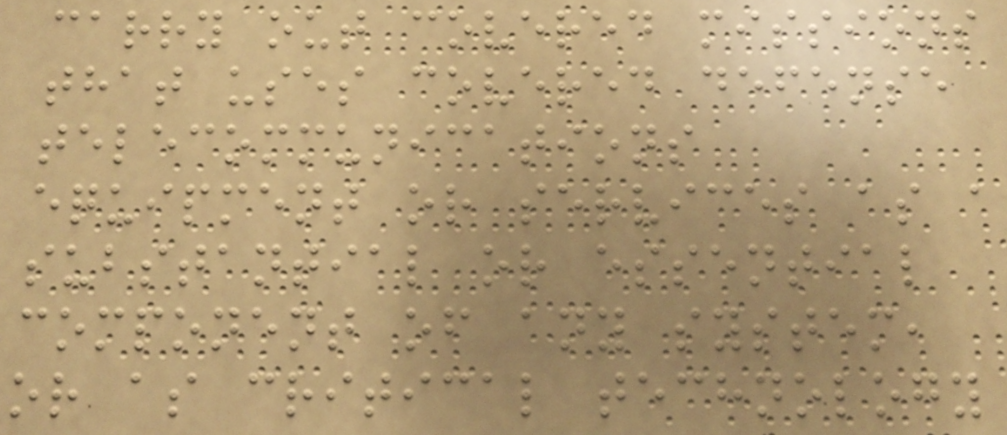carry out covered missions
that uses covered defense
telecommunications
equipment or services as a
substantial or essential
component of any system,
or as critical technology
